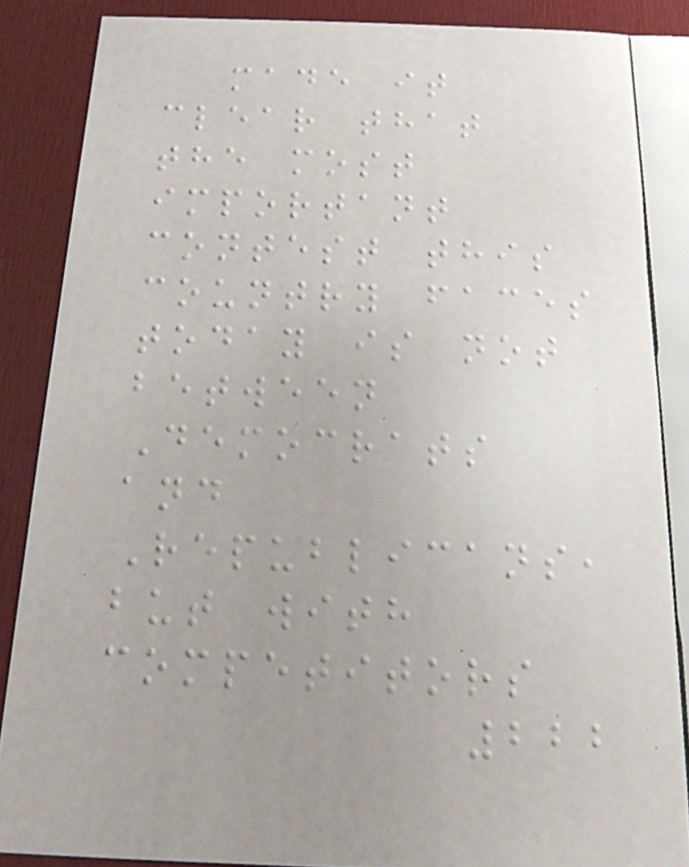made it
clear that
the most
important
contest this
country faces
today is not
between
Democrats
and
Republicans,
but with
competitors
222
